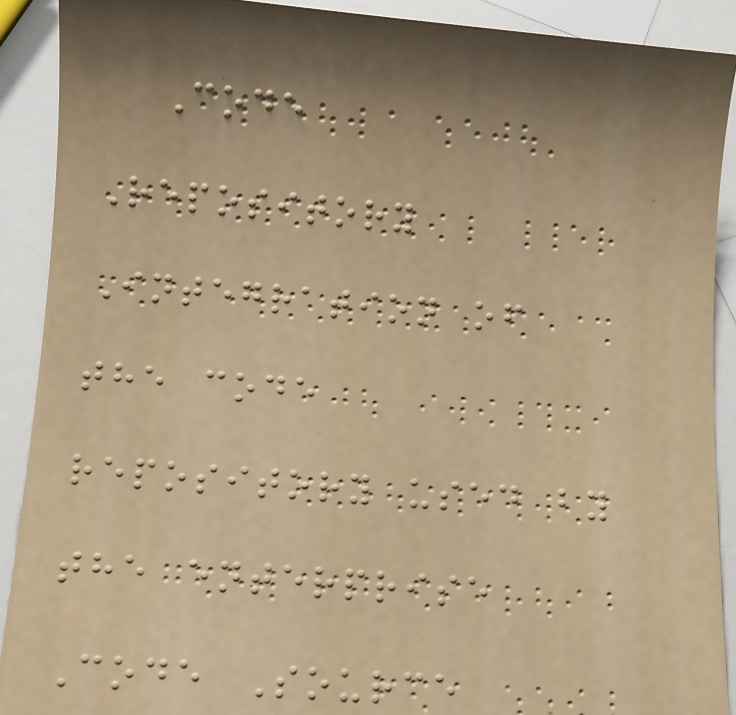Code
Repository
Integration of
the code
repository used by
the enterprise
Code Source
